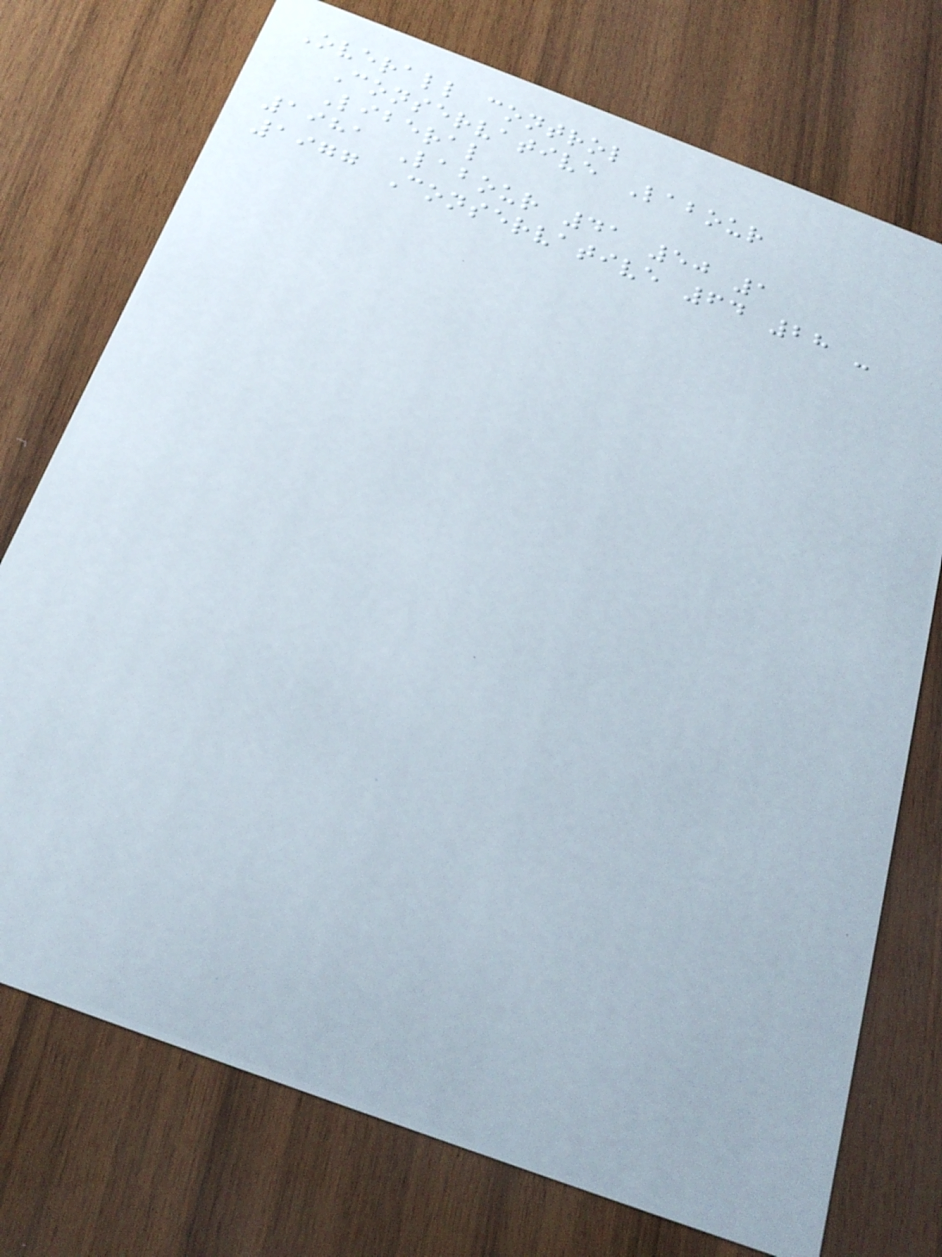Overall control
Conservative Labour
Liberal
1981 Labour 41 50 1
1977 Conservative 64 28 -
